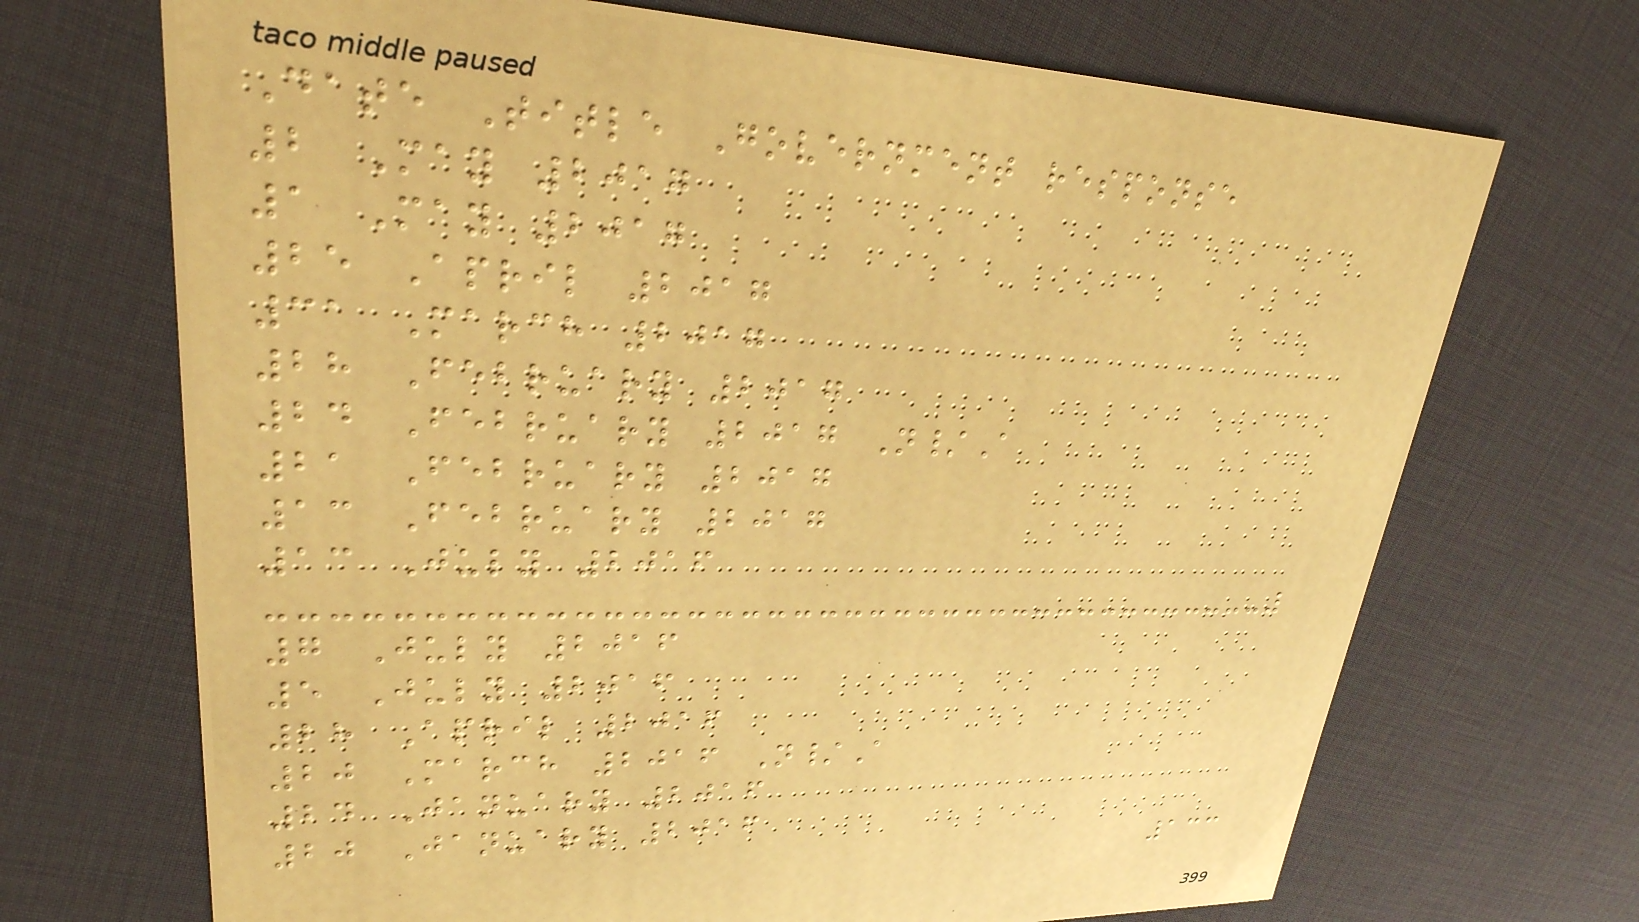Date Title Government response
2 May 2017
1 May 2017
25 April 2017
31 March 2017
28 February 2017
24 February 2017 N/A
21 February 2017
13 February 2017
13 July 2016
7 July 2016
5 July 2016
28 April 2016
20 March 2016 N/A
24 January 2016
20 January 2016
133
